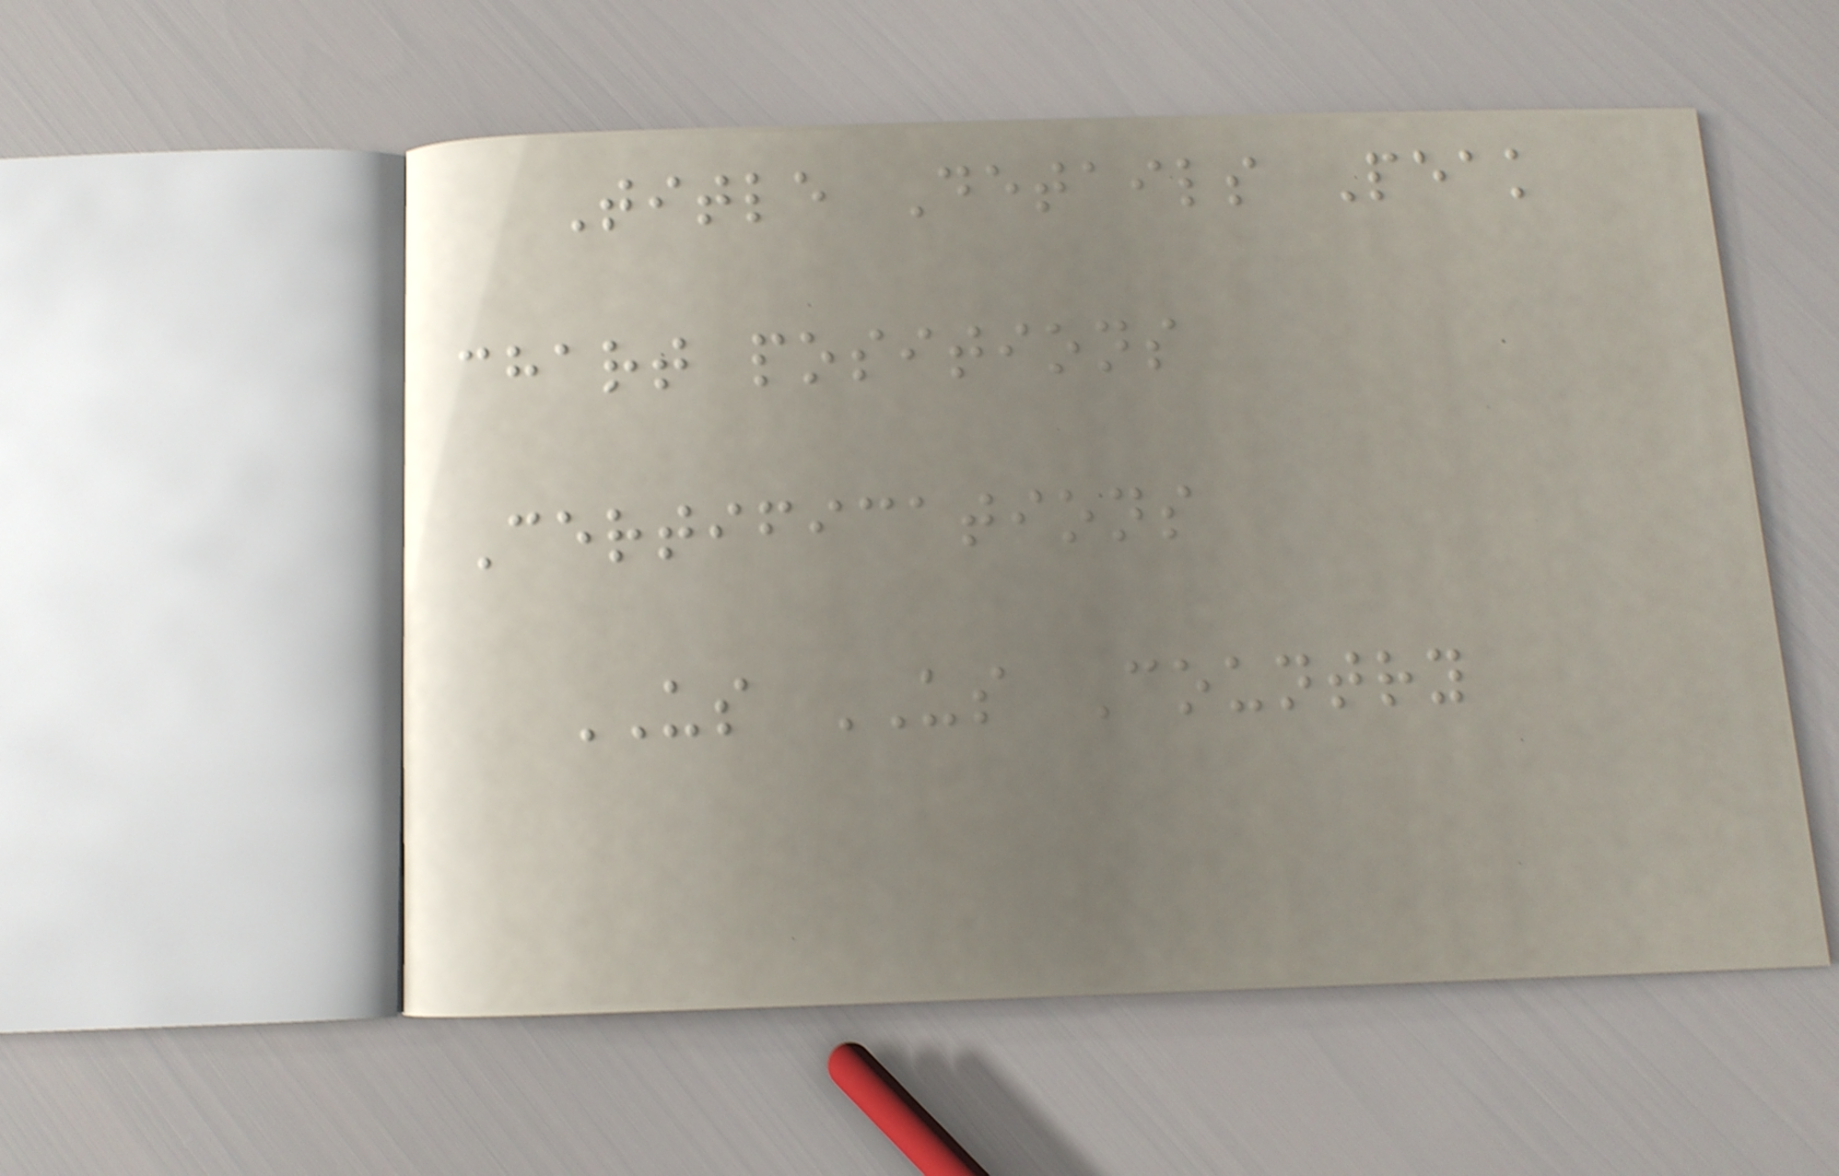Title Details Peak
chart positions
Certifications
US US Country
